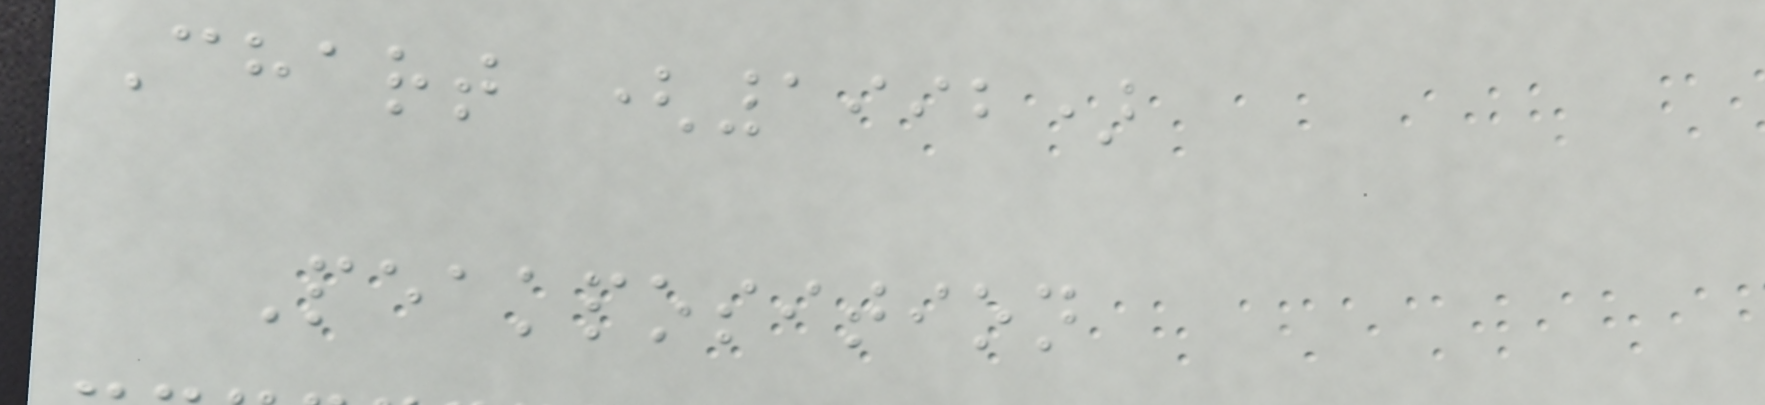Chart (1992)
Peakposition
